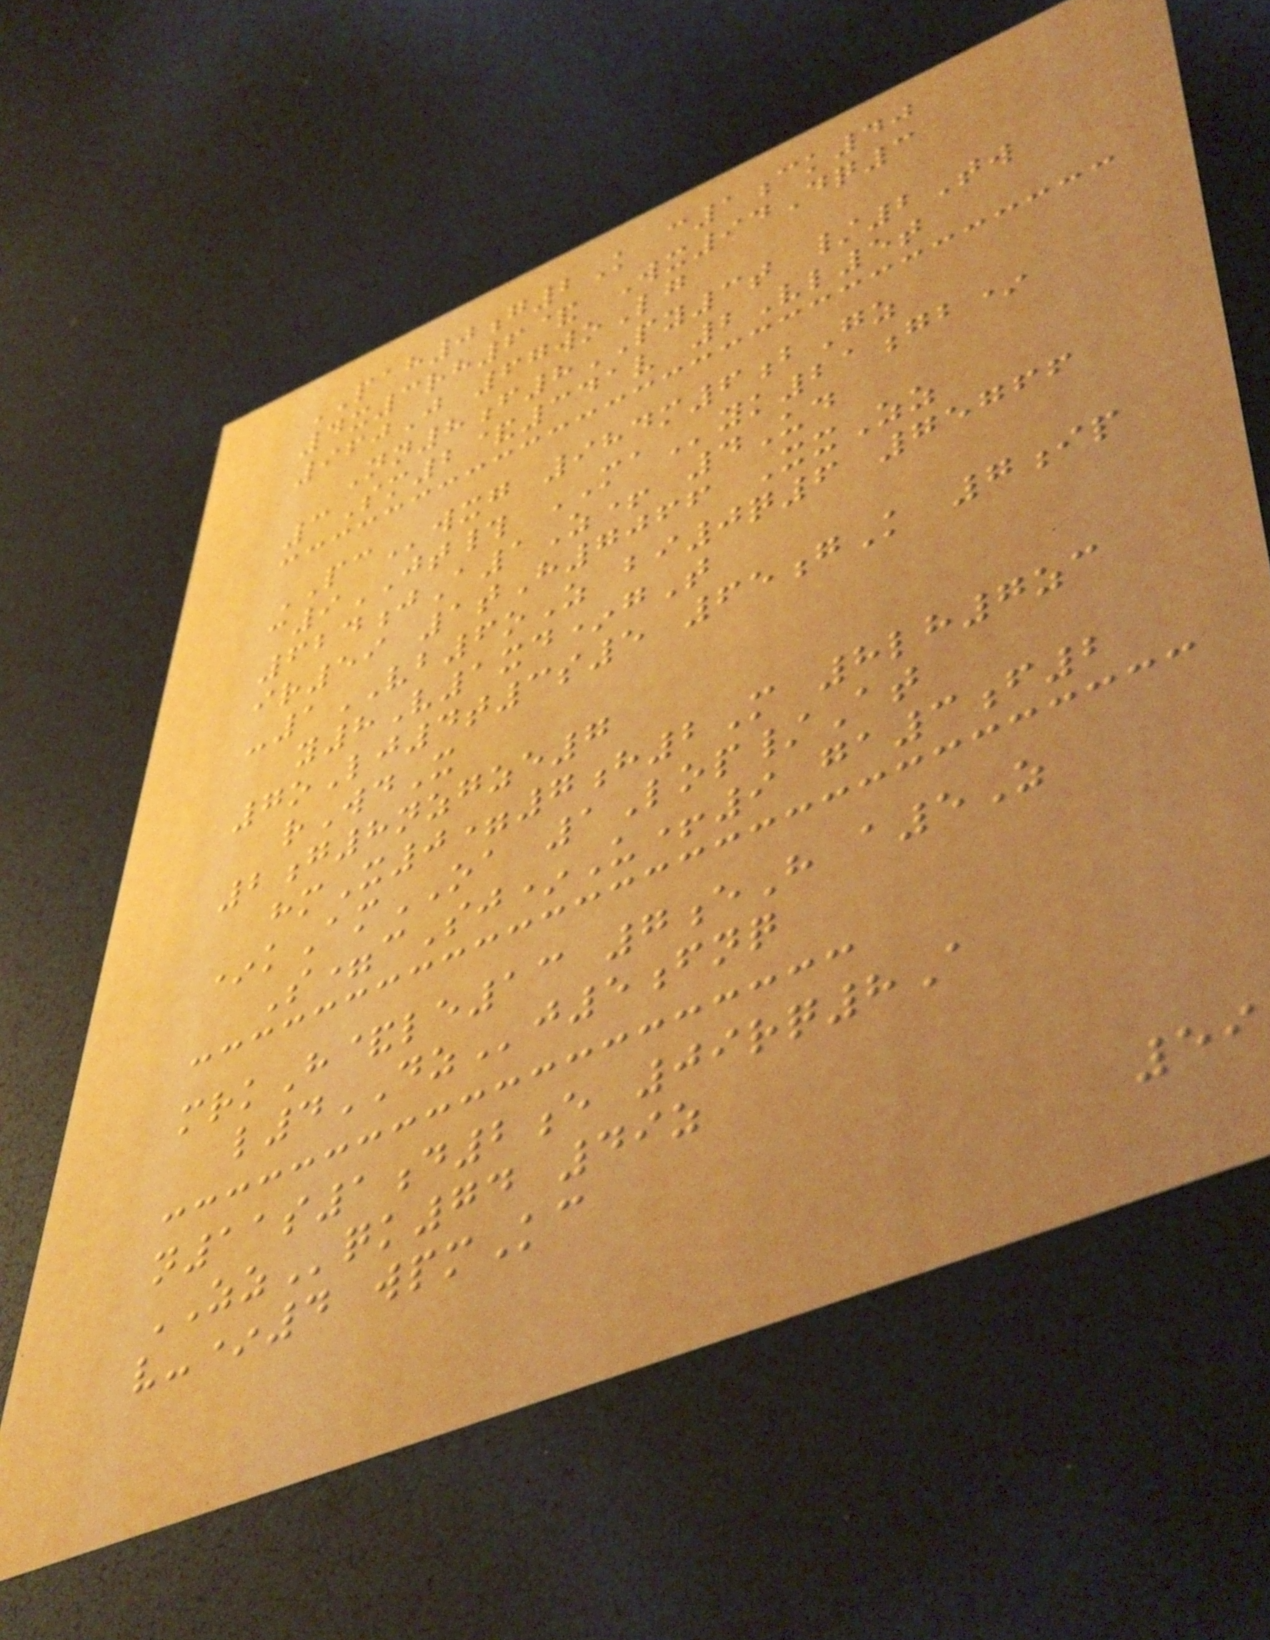PAH0g2K c1ck40
4x3rh6& Wx94Dq3
960J 67woLg
Nn8f8PY3t /2Tw
3Sm2&341v 2Vl5t
PCwxg 984m6bGz
c9JT# MAyk21gb*
624jA1Z+ 4Ud
ir59 1tH7066 XxZz
-1VB6oZ bi0q6 75766
y8V1xd*gT
7oLj4t3s5 65gK 7ip
rWdX
2g8nzgze7
hmX0=7h2M 8lh7zc
*kAmOA 1Lop/At
S=cSj*U+9 ga3f2
mrkH&le13 7eH a5Z
l4DZj5fnq
n11s1d2e 09rq8A
ZZqk74 49z
v-*4 wpmKc
59
